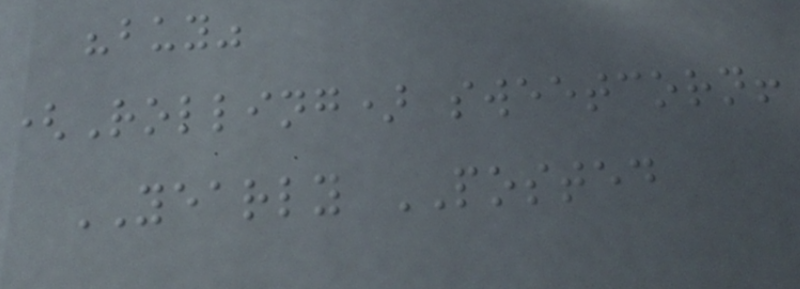"buy"
(Rolling) sweetcorn!
YEARLY POSTED
